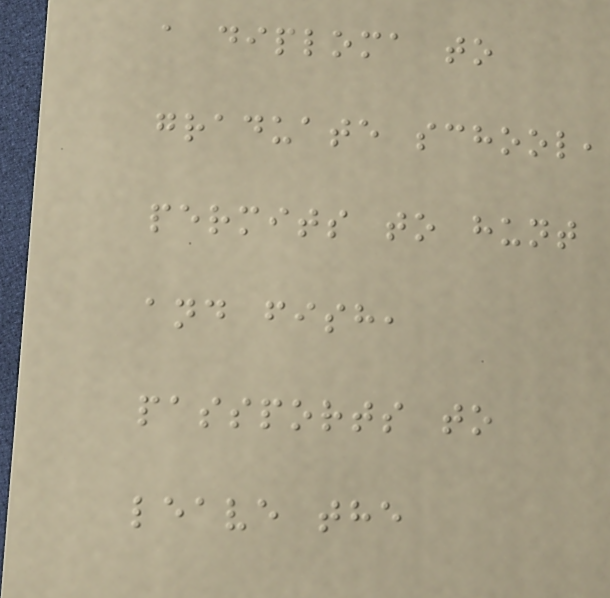a diploma to
graduate school,
permits to hunt
and fish,
passports to
leave the
